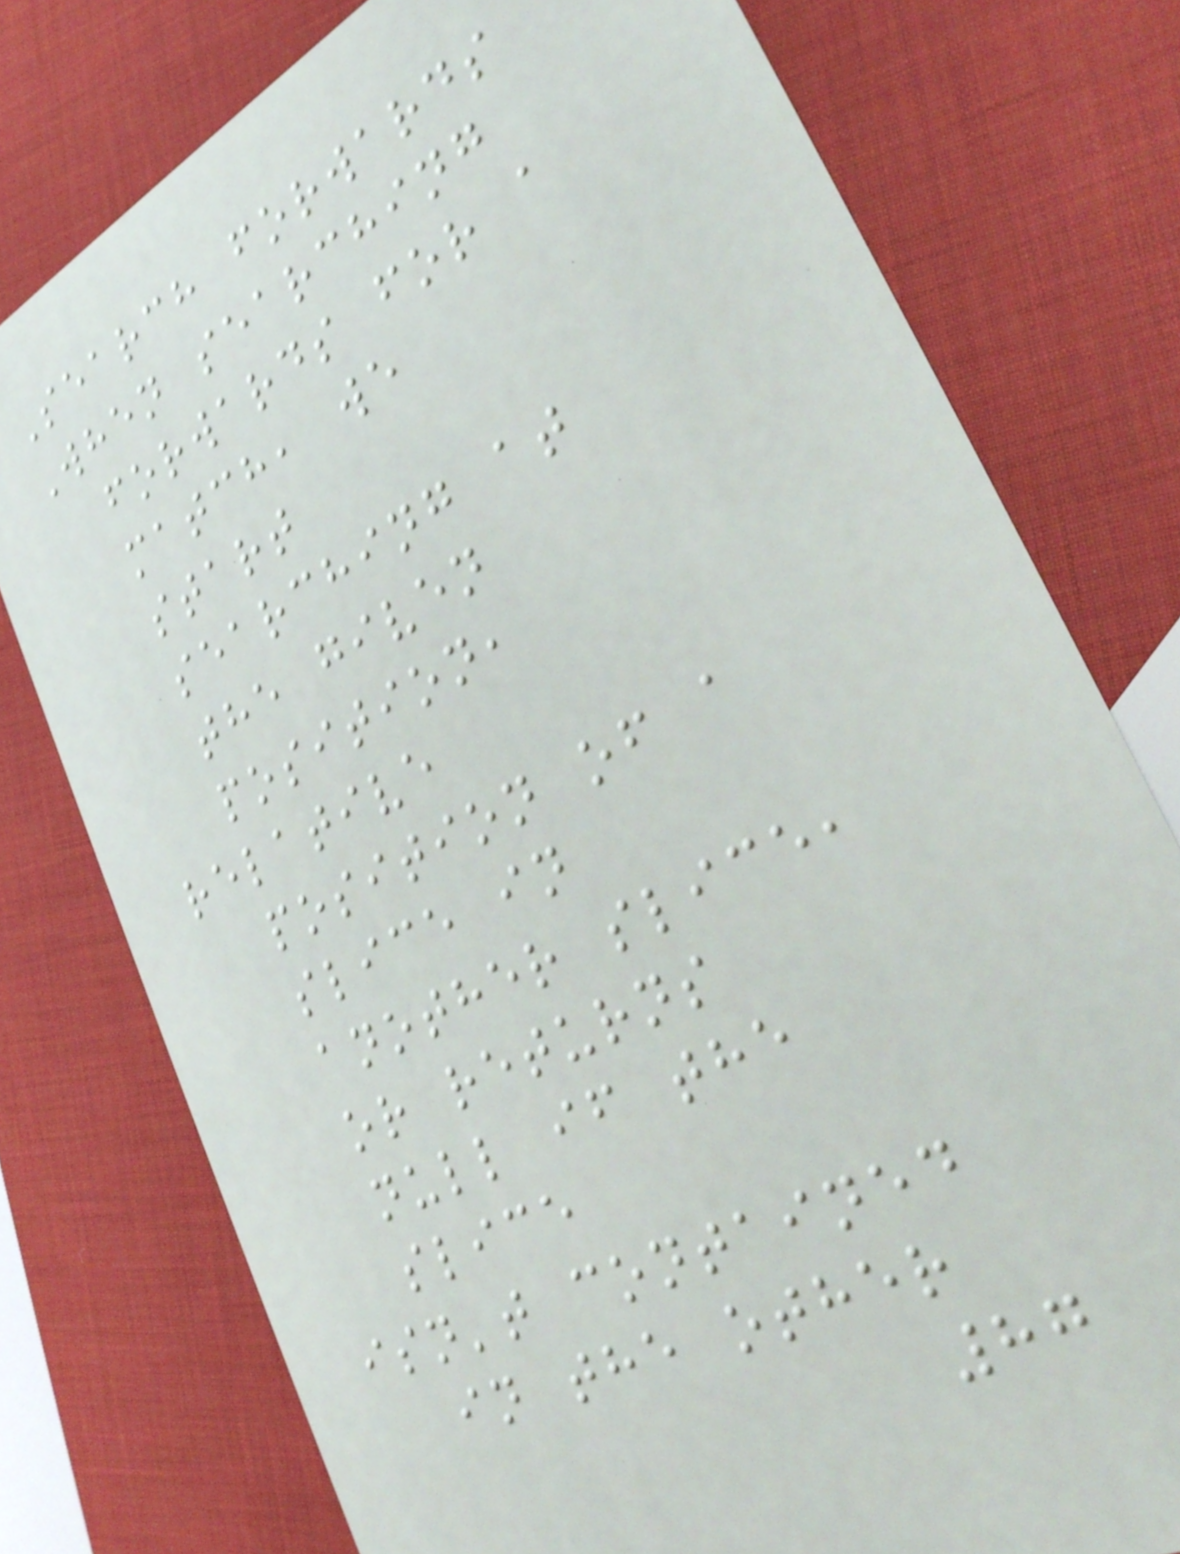Search forwards
When searching
forwards for a
match, we
start
searching at
the given
position,
relative
position of a
slice in
another slice,
or returns
null if the
slice
isn't contained
in the other
87
